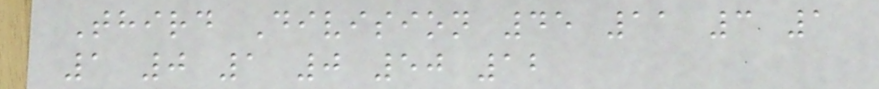Third Division 45 11 3 1
1 0 1 0 50 12
